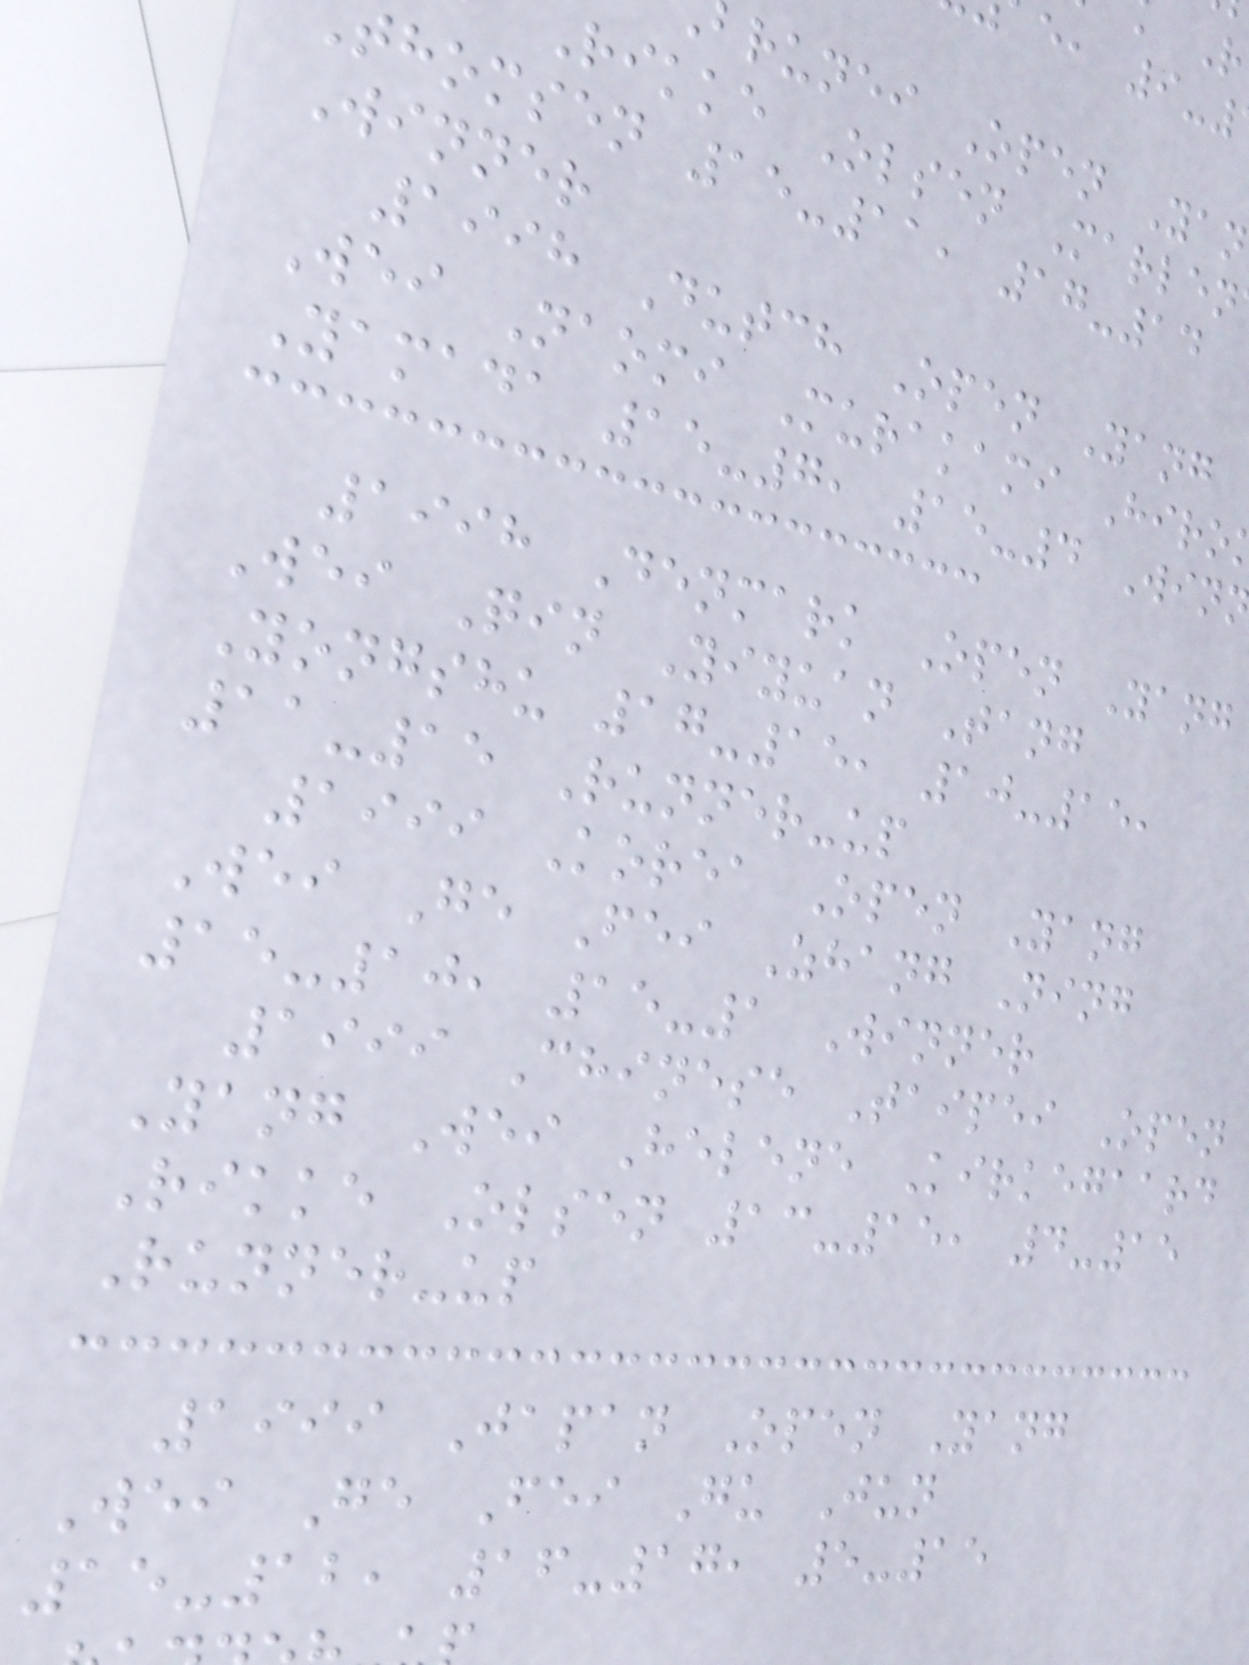runei Open Yan
Rikke Olsen Marlen
thomsen 15-11, 17-14
Winner
1998 Dutch Open Yang
Wei Naomi Murakami Hiro
Yamada 15-7, 15-4 Win
1998 Denmark Open Yang
Wei Qin Yiyuan Tang
Yongshu 17-15, 10-15,
11-15 Runner-up
1999 Korea Open Yang
Wei Ge Fei Zhang Ning
15-10, 15-1 Winner
1999 Chinese Taipei Open
Yang Wei Helene Kirkegaard
Rikke Olsen 13-15, 4-15
Runner-up
1999 Japan Open Yang
Wei Ge Fei Gu Jun
15-12, 16-17, 5-15
